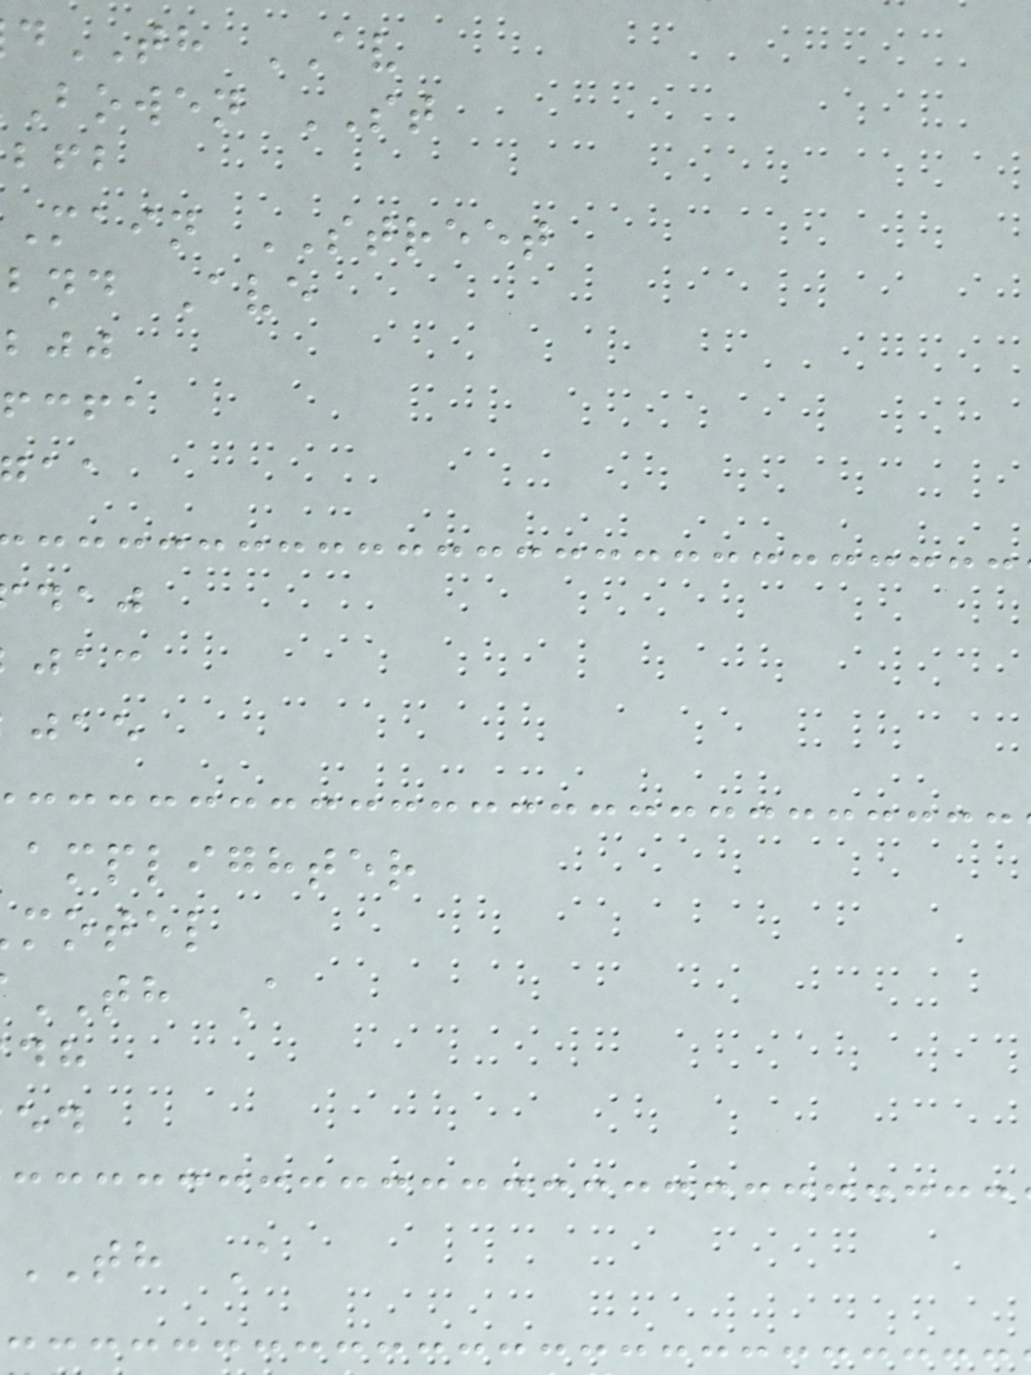TH AV
bowen ST
main STREET
bnd Ave
fcfa
amplighter
motel
TH A
TH A
